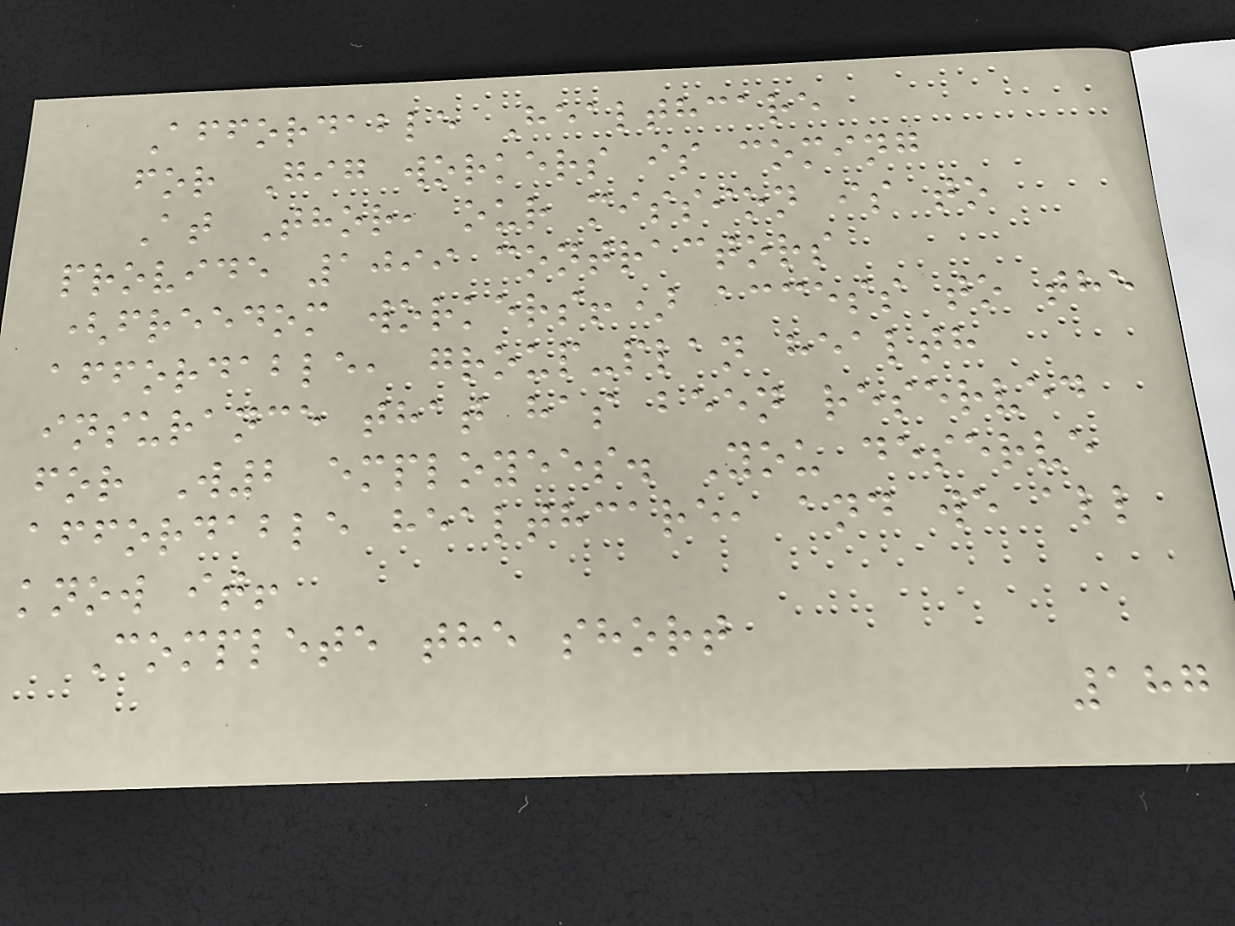Affordable Healthcare
for Gig workers is coming
At Thor, our mission is to
provide 1099 contractors
(freedom workers!) access to the
affordable, group-plan health
insurance that has been reserved
for W2 employees. You deserve
affordable healthcare, and we all
know it!
Complete the short
187
